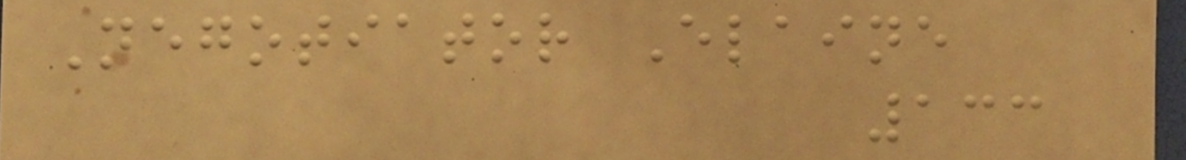Negotiator Elaine
133
